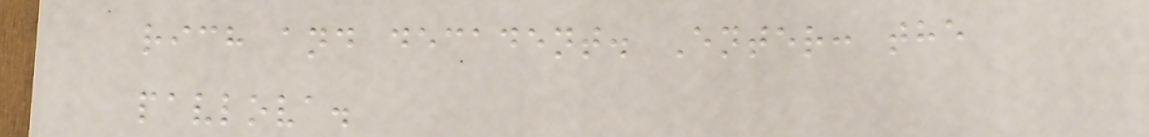rich and decadent. Enter: the
pavlova.
